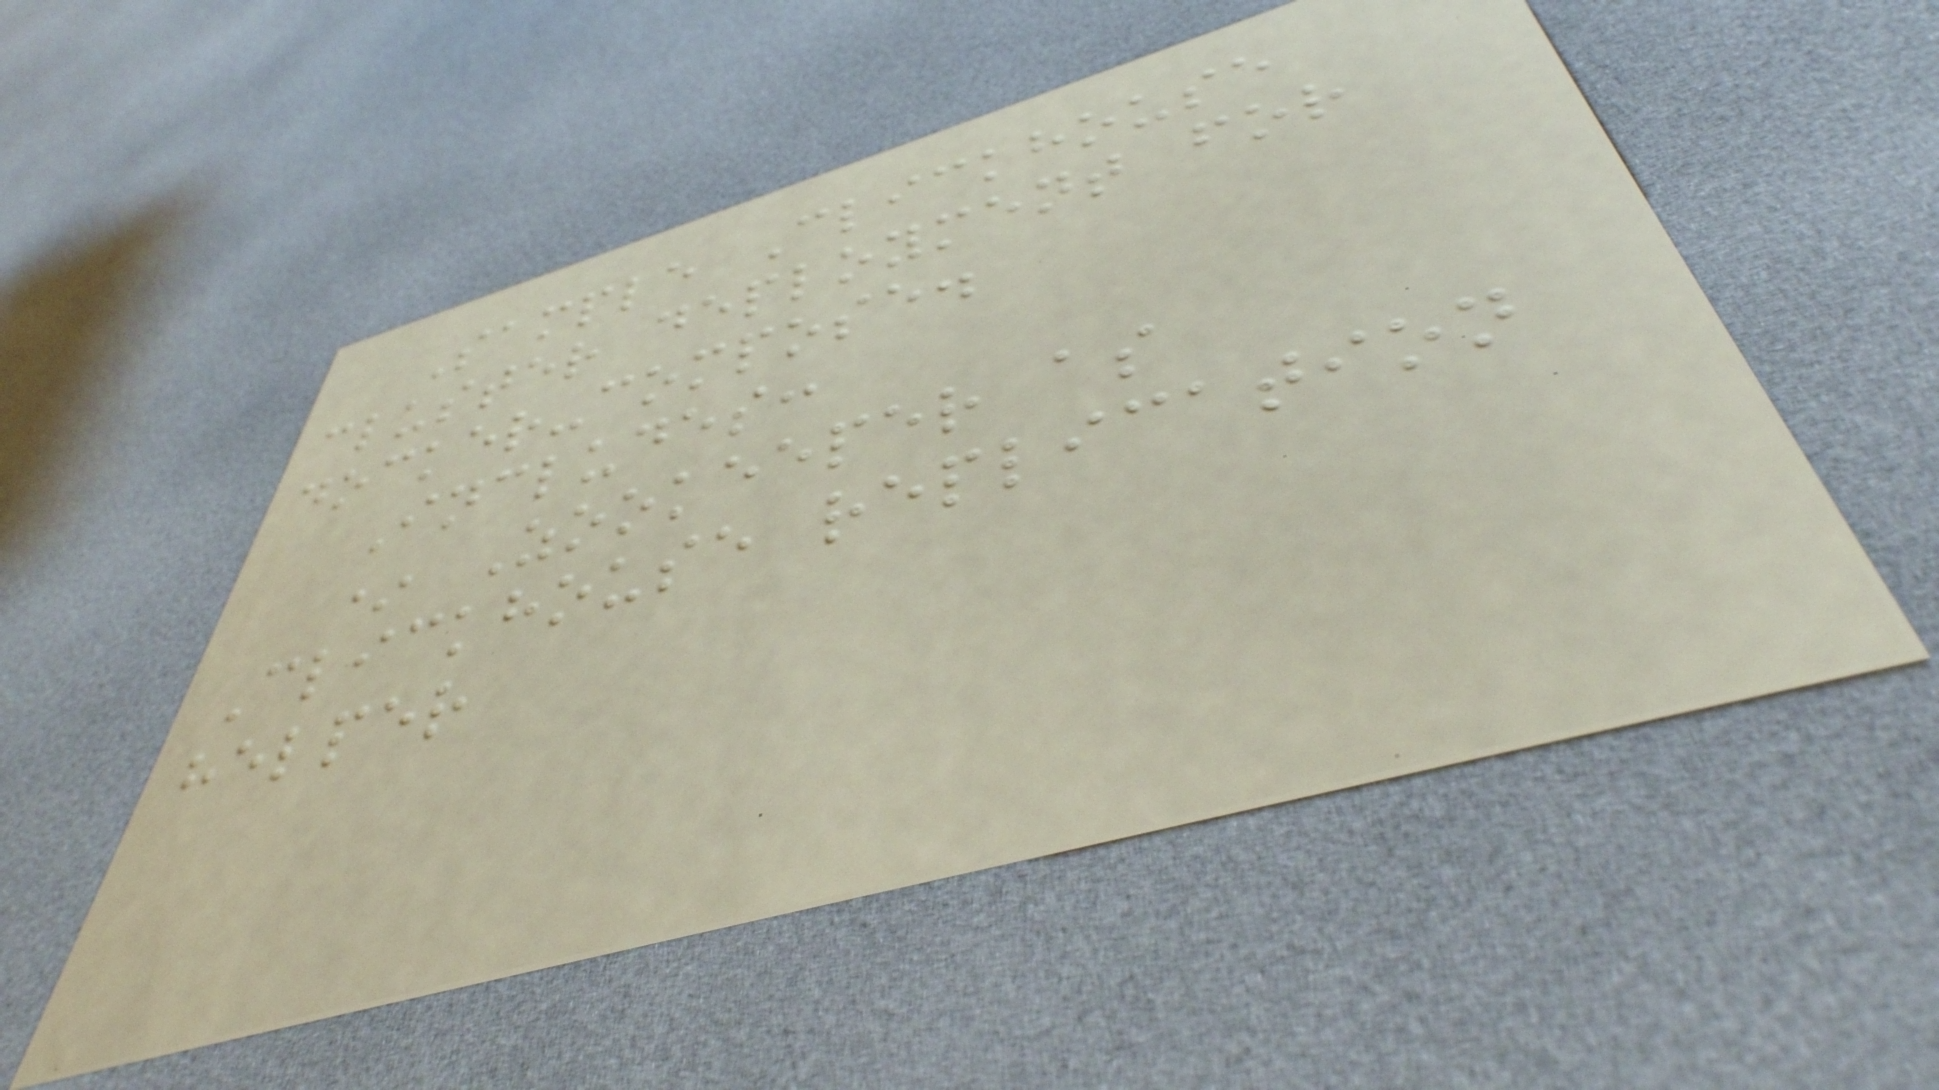Sample Clickhouse
cluster deployment for
docker-compose.
Includes:
* Zookeeper as
Clickhouse replication
helper
